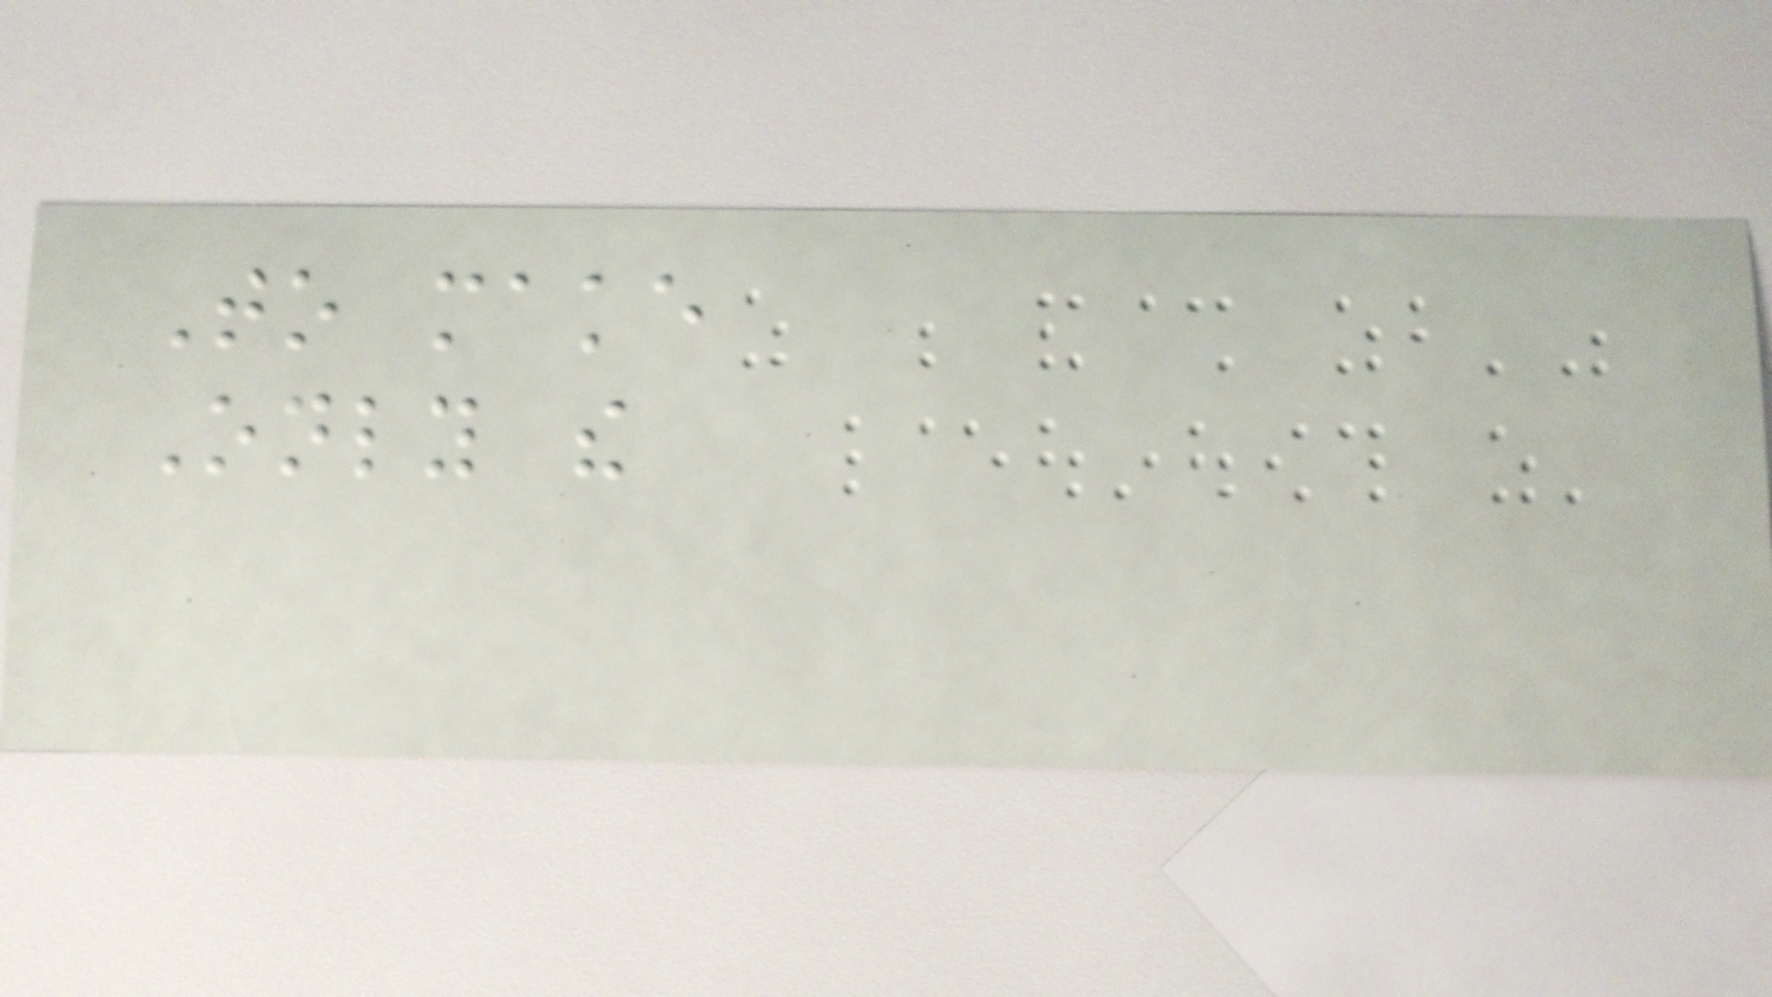To make
Only the
